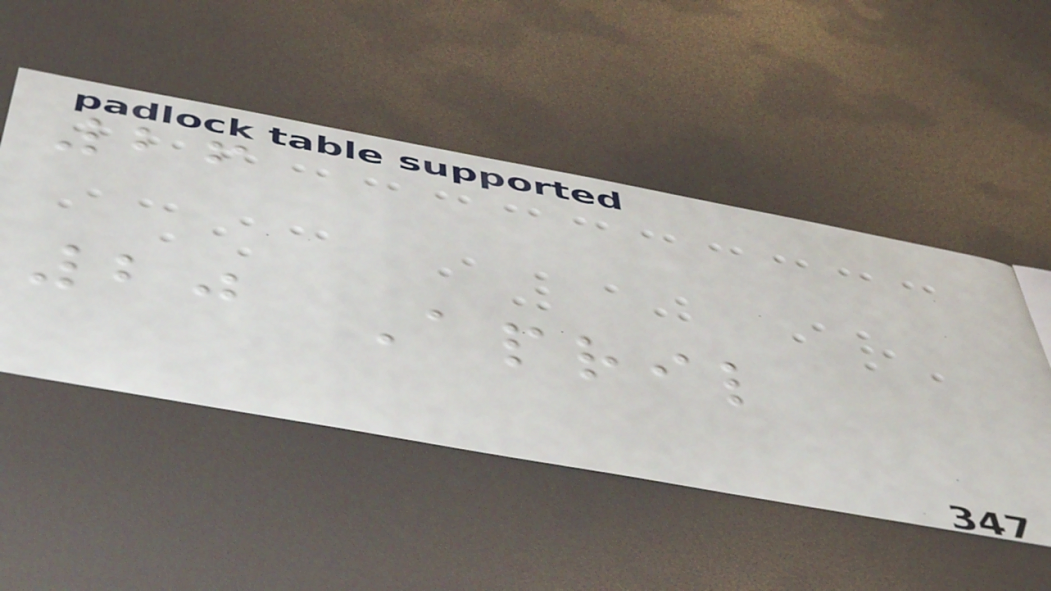26
20 April
